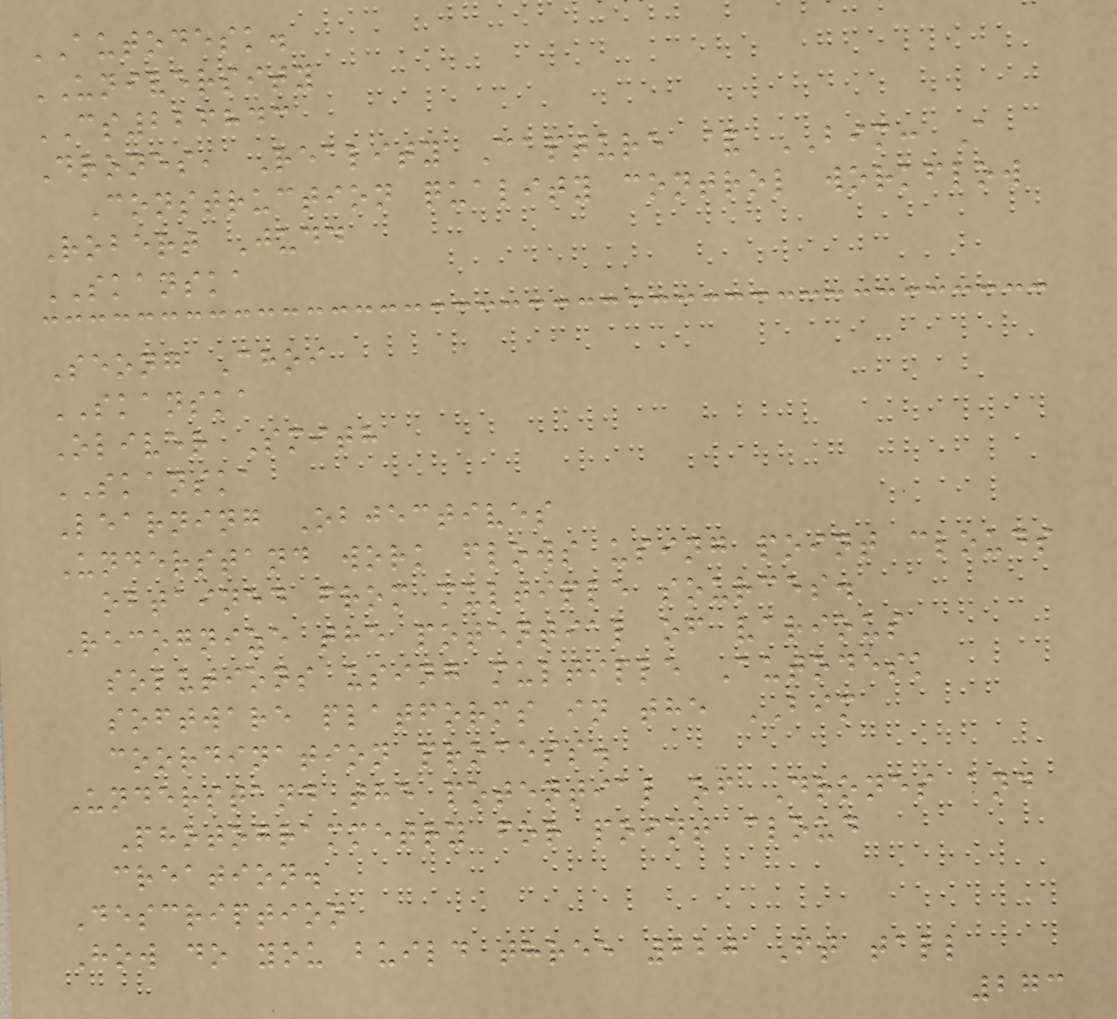AUTODESK.
UNIVERSITY
CS226843
Drones, Reality Capture & BIM: A
Construction quality control workflow
Robert Judd
SKANSKA
Seong Choi
SKANSKA
Oliver Smith
SKANSKA
Learning Objectives
Understand work flows using point clouds
obtained from multiple sources.
Recognize the potential of various
solutions using multiple Autodesk
software platforms in the BIM
coordination process.
Understand the potential of Drones and
Photogrammetry for point cloud
creation.
Description
How do you build three 220 Ft tall
273
